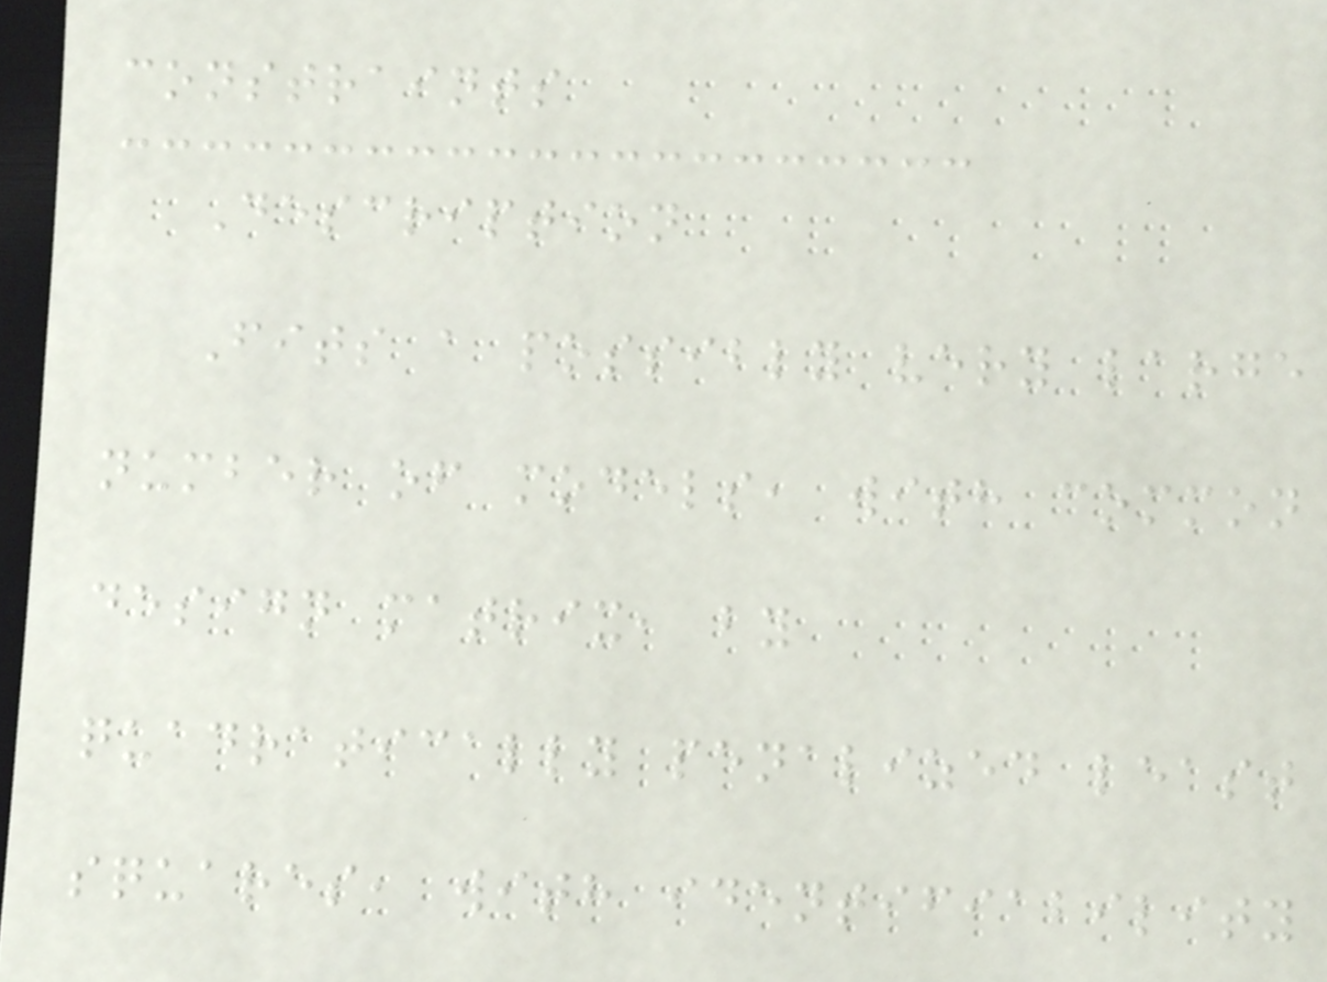constraints
Description
Fits a possibly very large
number of models, with common
design matrix, by
quadratically penalized least
squares, with identifiability
